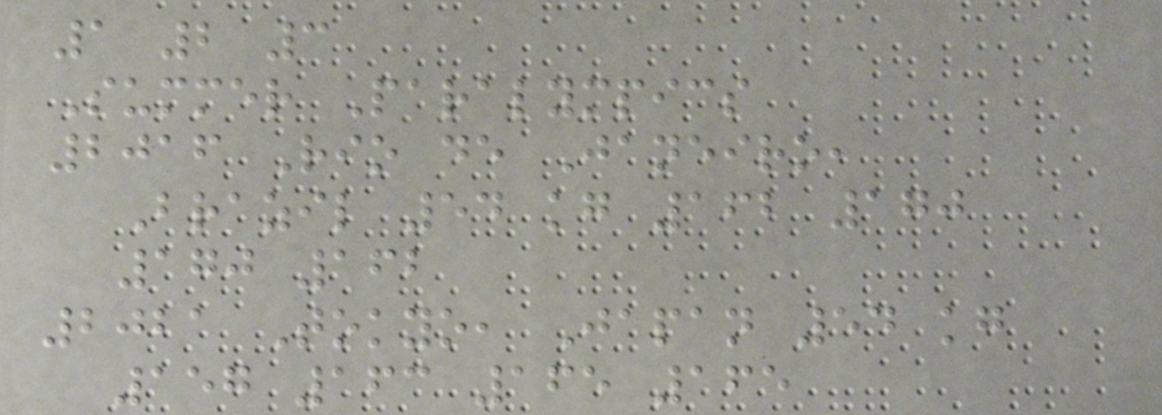1 2 3
Summer Paralympics
2016 Rio de Janeiro,
Brazil 54 kg 162 170
170 162
2021 Tokyo, Japan 54 kg
157 163 165 165
